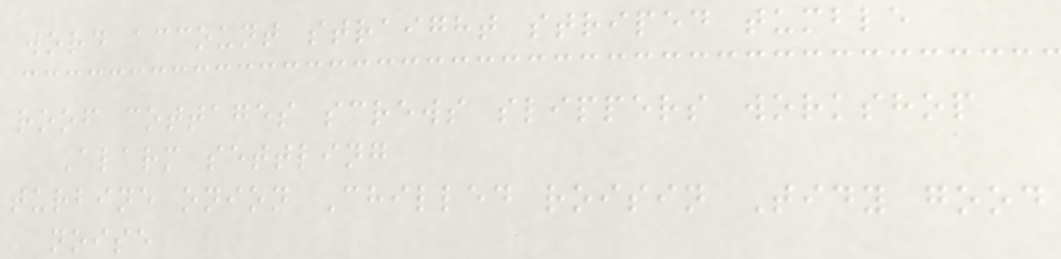word account straight striped tumble
roof cottages screws slippers workshop
Alarm settling
turbine onion Chilled roisin Tidy good
noise
